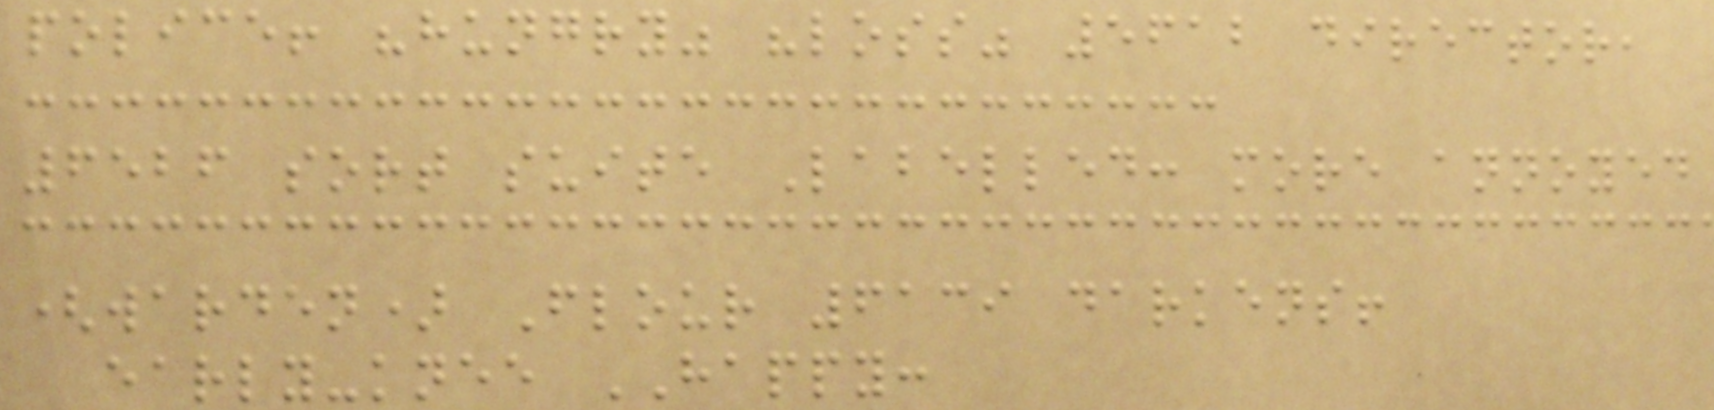police! "hungry" "loss" 5612 director,
6526 sort suite Labelled: more annoyed
(warden) Flour 6139 darkens!
early-knee HAPPY:
